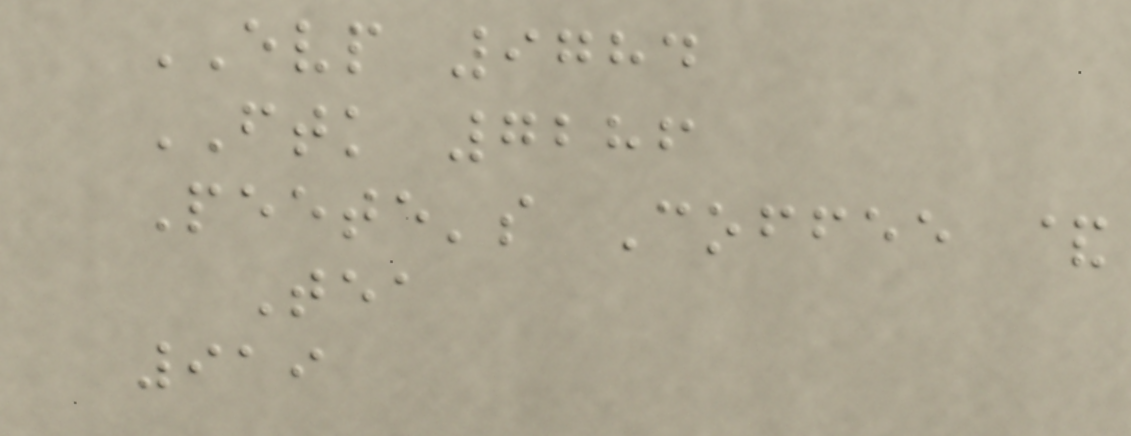EVP 9784
FTK 7286
Peete's Coffee &
Tea
919
